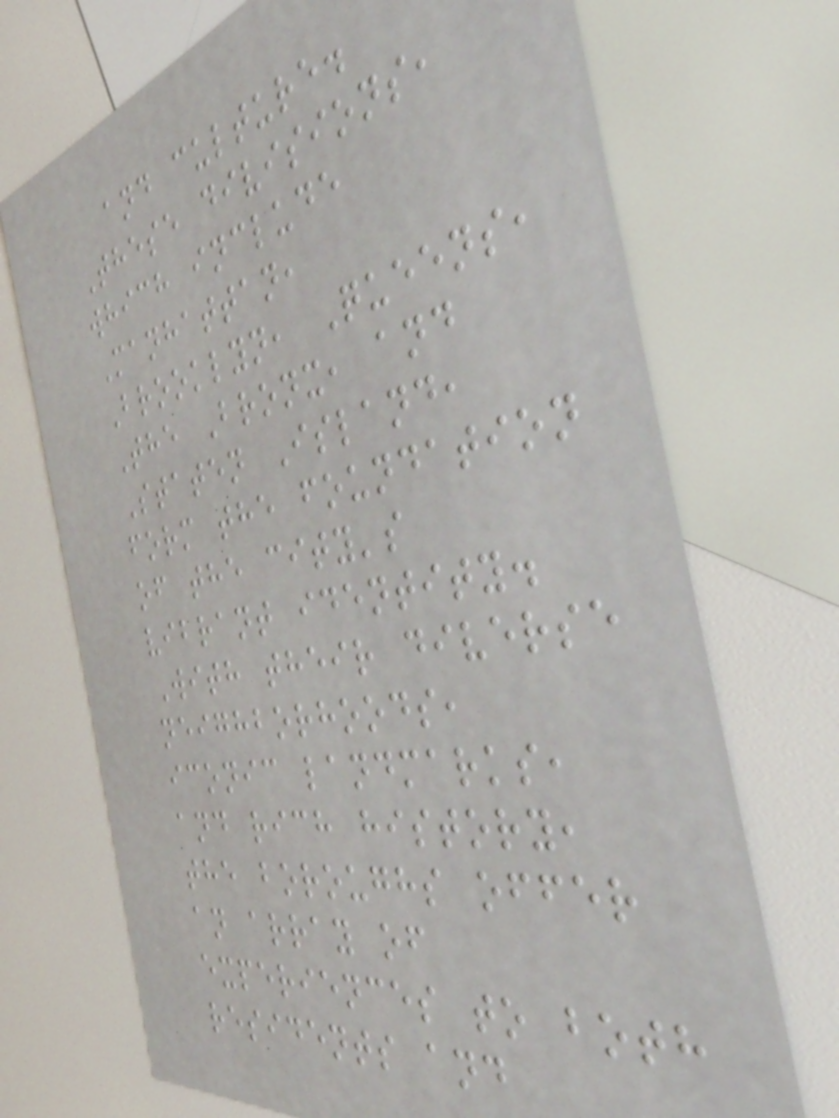and culture.
These divisions,
which include
Manhattan,
Brooklyn, Queens,
The Bronx, and
Staten Island,
form the foundation
of the city's
vibrant identity.
With their diverse
neighborhoods,
iconic landmarks,
and rich history,
the boroughs offer
an array of
experiences to both
residents and
